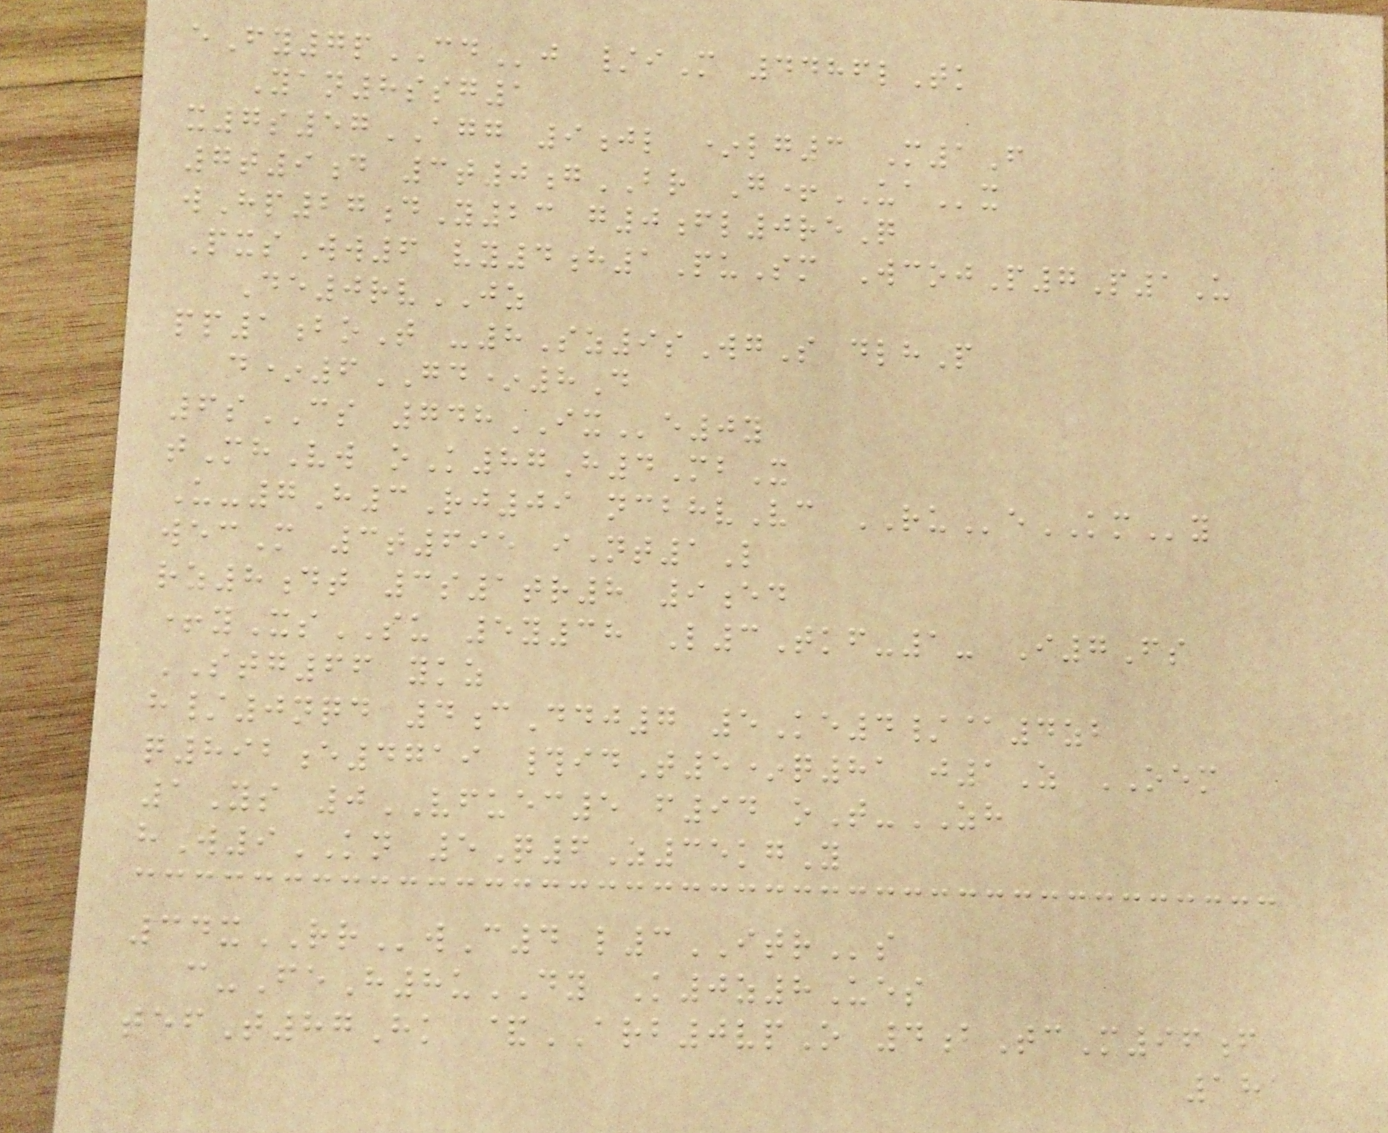eFy7pCDj /iM 4486lTk
Yan8ssg1
x7s57AGG 9jl *lg3 M1F
7t9d 3t0gBR G+UAx
wHp27dY23 g0fl0reQ
PxsWw6 vy4h1PuSm WcojP7P1U
De0rvJZ
pp1boT -8Sz9sWgS dlhP
d*6GD*8D
6sCS 748IXe0y
tMhVw oK87H4MbX
U-7H3Rj09 ncbhvVc RUeKMy
wecM 3t695 iNt1L
rz8dt 3s1tr8 9ed
+yXsSU 5y38 L3Tkf-1- I7Fs
STG66 ykz
h/0nqd 4cDdj7 5Ke4/@4zb
q892e4719 #idT5*q81 j1Z OEM
1Ys 0VFUEC5 f94 oT-ZH
hW9KN 5Q6Z35kgY
34xRRwC4 l3ITRs
c-FeH8uDY K0z8Ues
tefT87Hk &ARB0vpO 4bTcM96f
181
